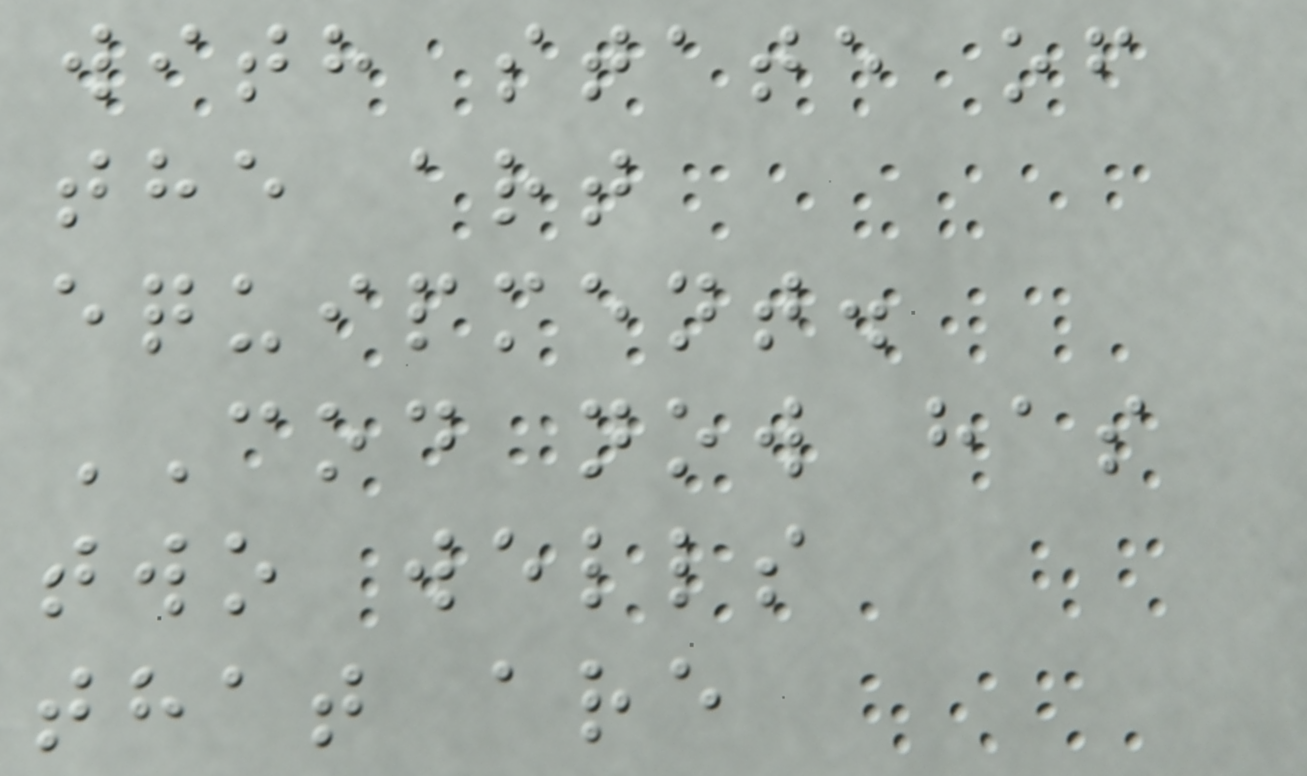with state of
the art
equipment.
COD now has
two wells
that are
